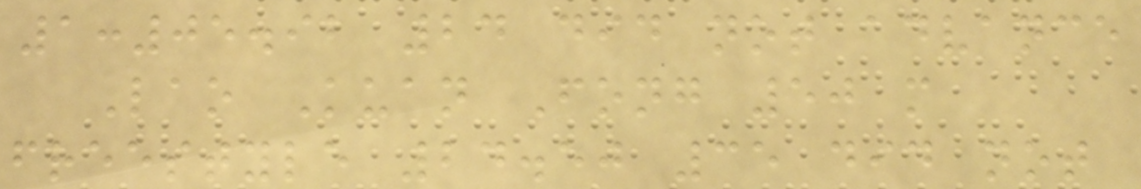1:05.92 24 did not advance
Lao Kuan Fong 50 m
freestyle 24.50 35 did not
